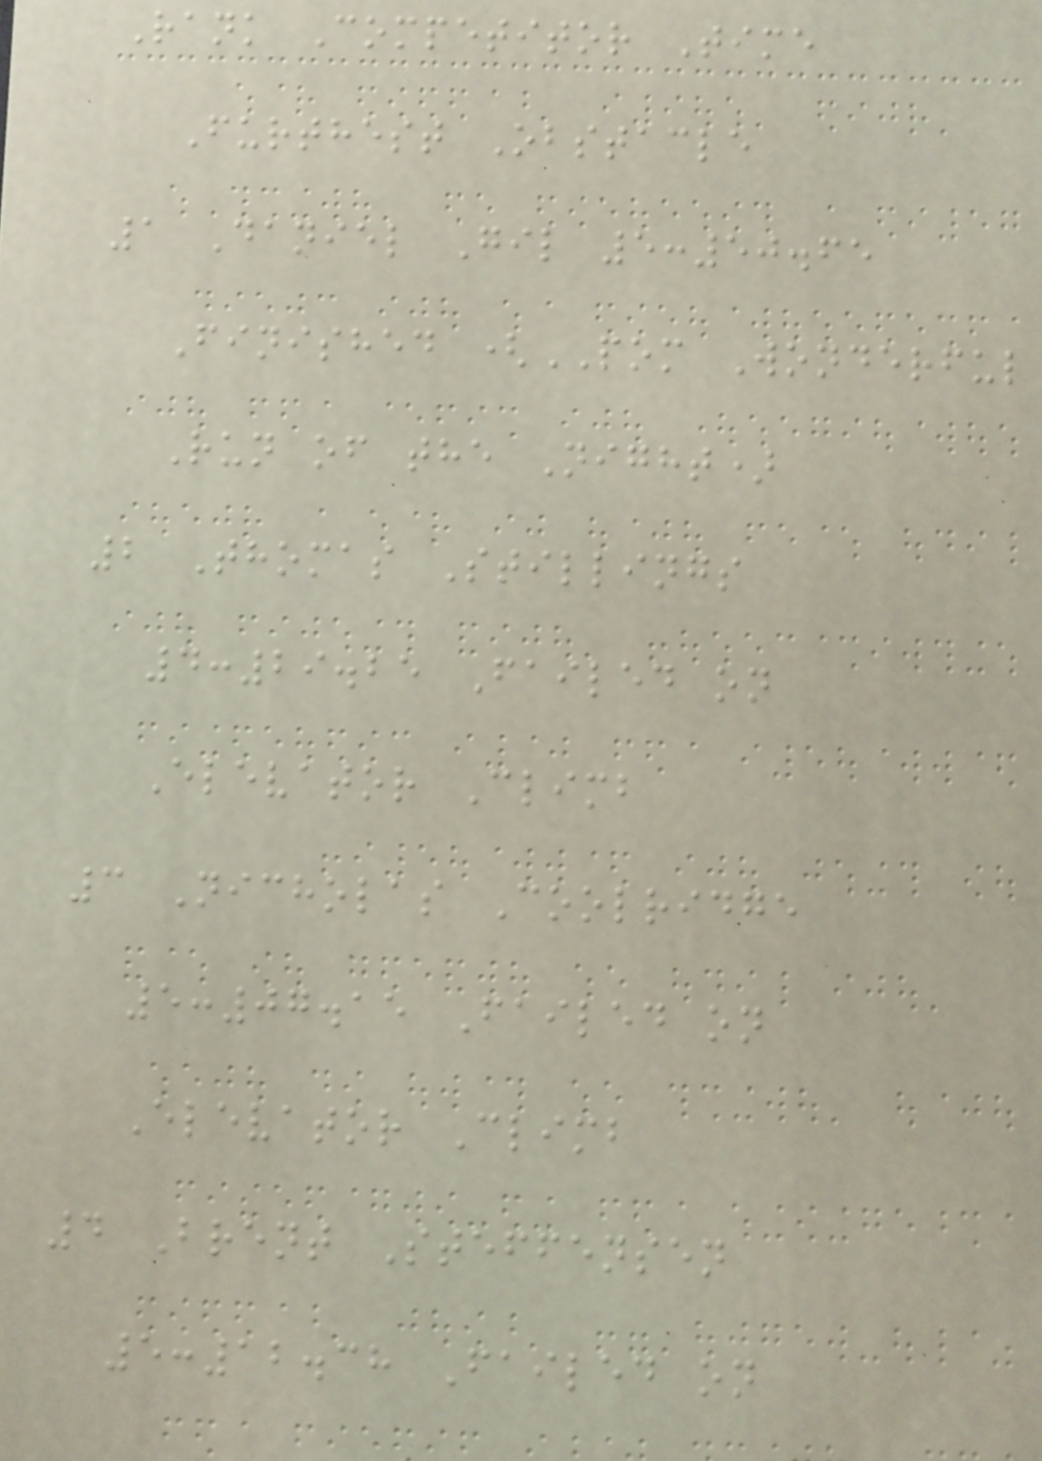Rank Competitor Time
Furthest Obstacle
1 Daniel Gil 5:50.65
Finished (POM Wonderful
Run of the Night)
2 Thomas Stillings
4:29.25 Failed on
Elevator Climb
3 Nicholas Coolridge
5:07.15 Failed on
Elevator Climb
4 Brent Steffensen
5:12.38 Failed on
